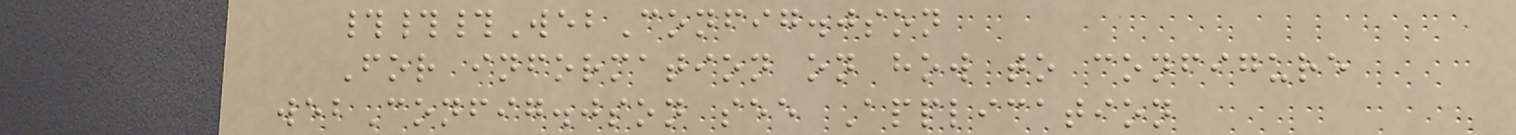###WebConfig.json
For information on how to configure
webConfig.json see Application
